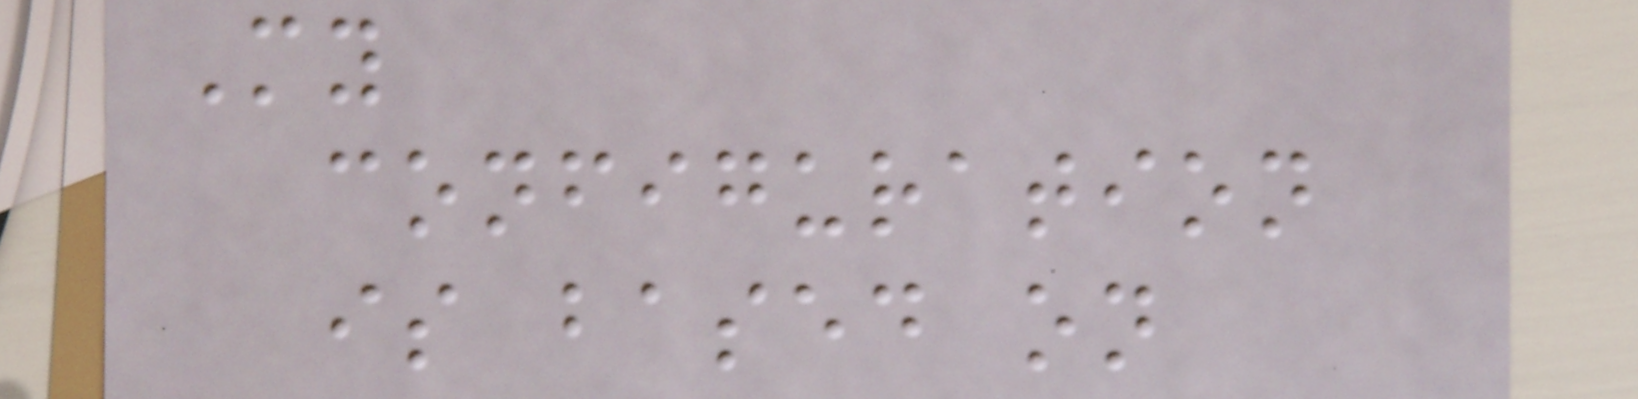My
configuration
is based on
